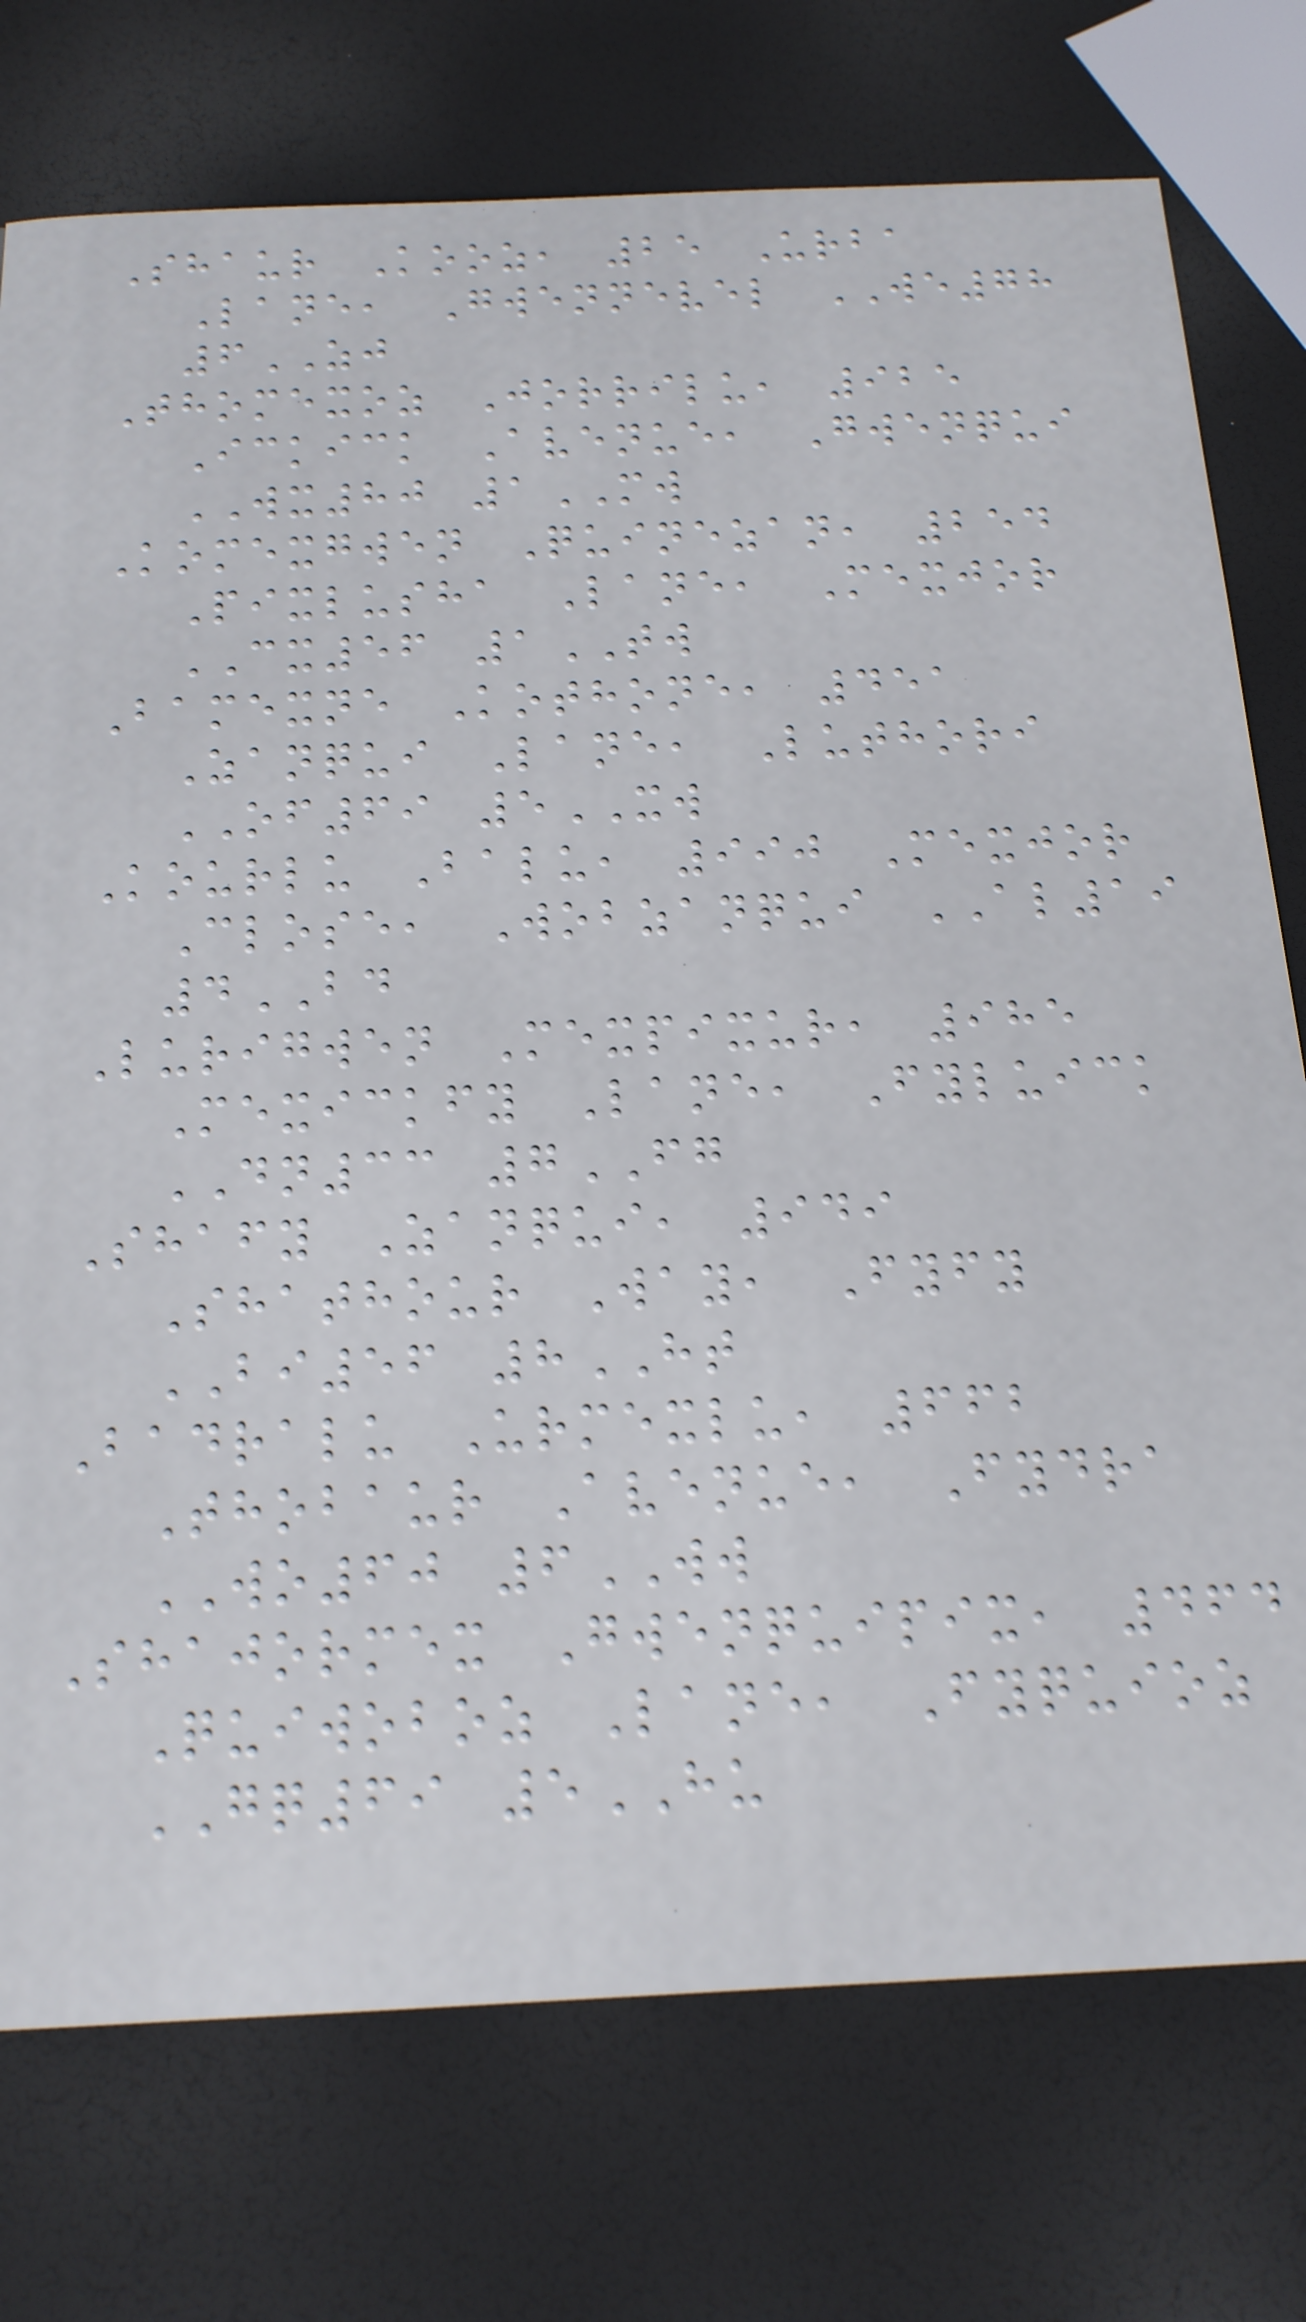Shaur Kooz, 25 Urba
Lane, Gwennevel WE78
6ZJ
Thomexoz Jorrilu, 925
Ickick Avenue, Gwenqui
WX80 1MW
Komexgwen Quinezan, 254
Pixlusha Lane, Mexjor
CX56 1TW
Bamexne Kothone, 451
Zanqui Lane, Luthori
OF69 5XW
Kourlu Balu, 990 Mexjor
Close, Wobzanqui AL19
4BD
Lurigwen Mexpixur, 985
Mexickfy Lane, Fyluick
DN33 7FG
Shafy Zanqui, 949
Shathour Way, Fyfy
BI56 8HT
Badralu Urmexlu, 662
Thobaur Avenue, Fydra
WO60 6WW
Shajormex Gwenquipix, 464
Quiwoboz Lane, Fyquioz
GQ69 5HU
